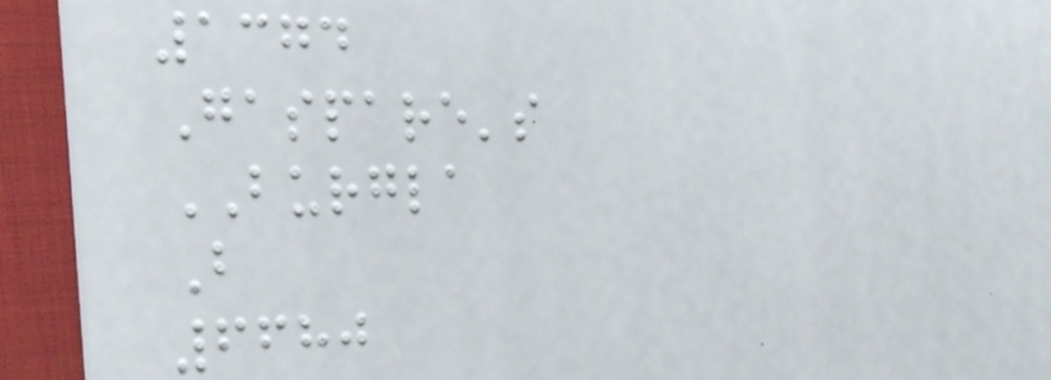1374
Gaspare's
BURGLA
B
6680
